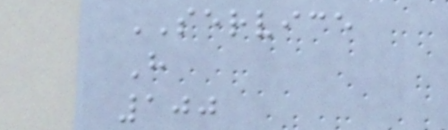SERVICE
H
100
